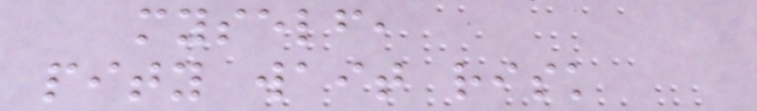myself,
pity wait risk
